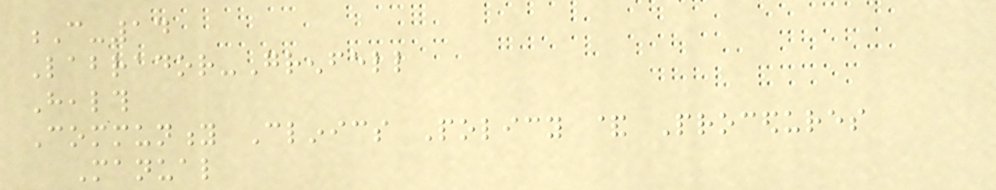C-14
Labrador-Grenfell
Health
Community Clinics Policy & Procedures
Manual
